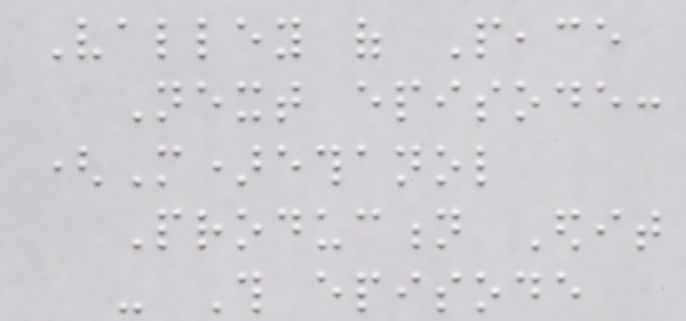Valley of Peace
Next episode:
(M)ethanol
Production Edit
- This episode
